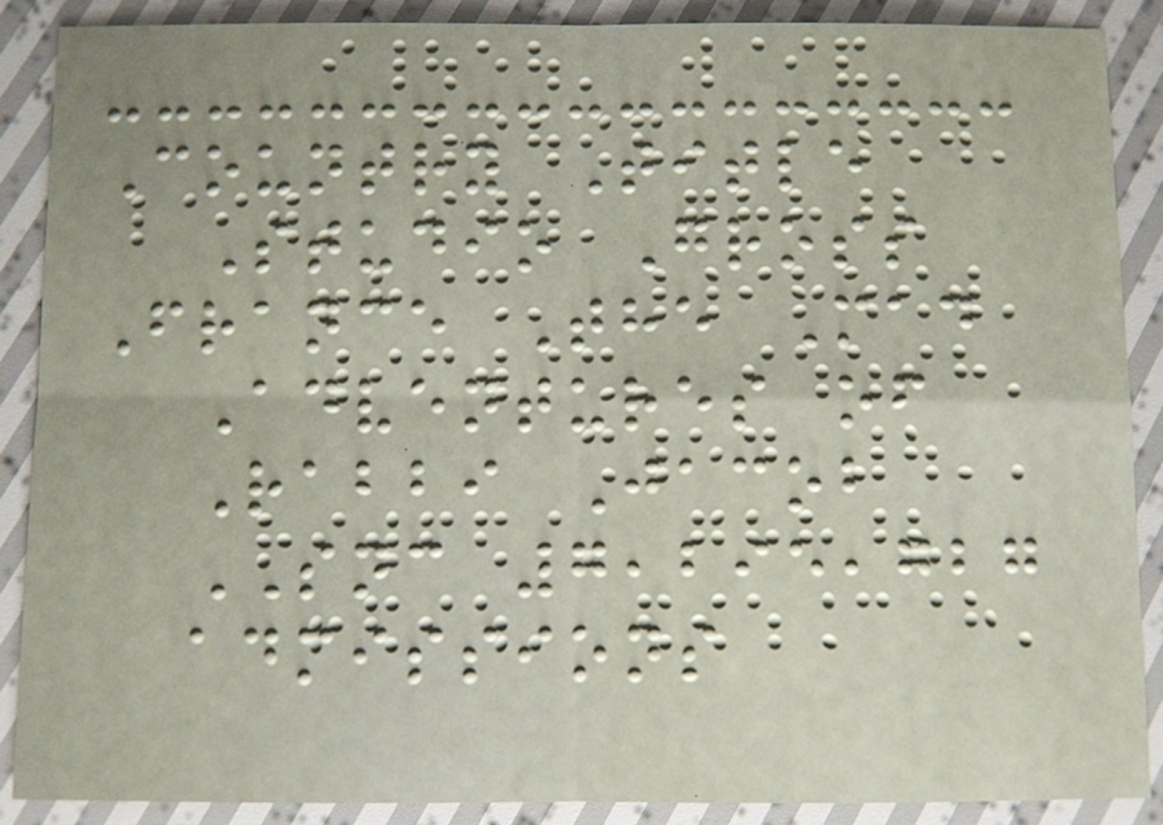Country Title
Studio Gross
France The Mad
Adventures of
Rabbi Jacob
SNC 7,295,727
admissions
